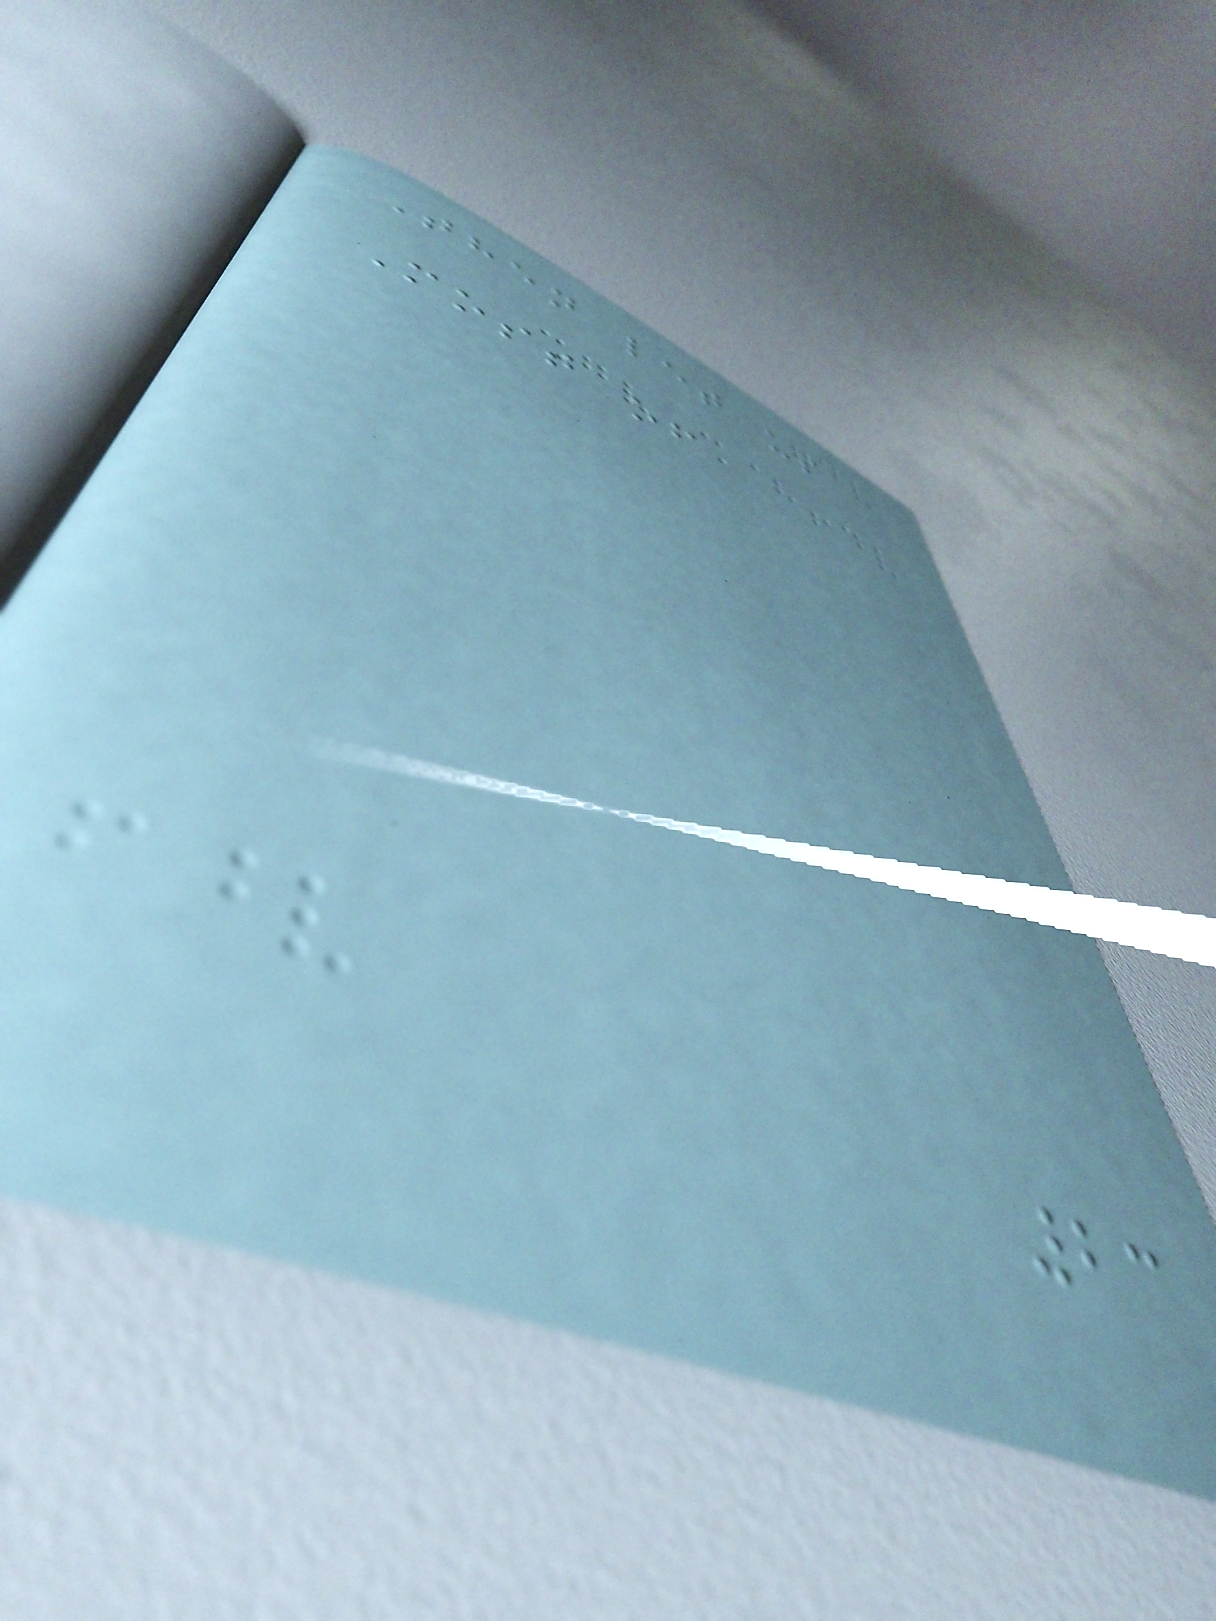Then let us
Most of
23
